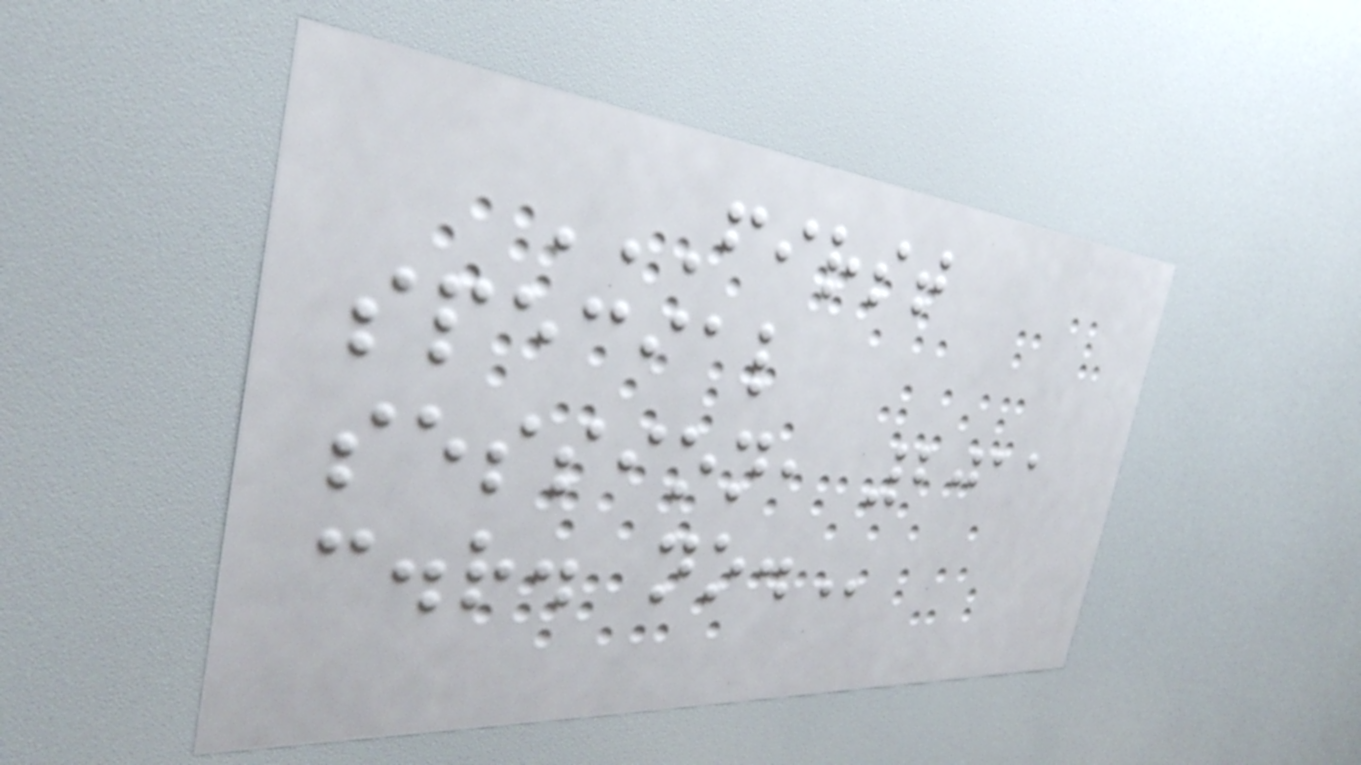FIRST
SPECIAL
SESSION, 2011
C.R. NO.
